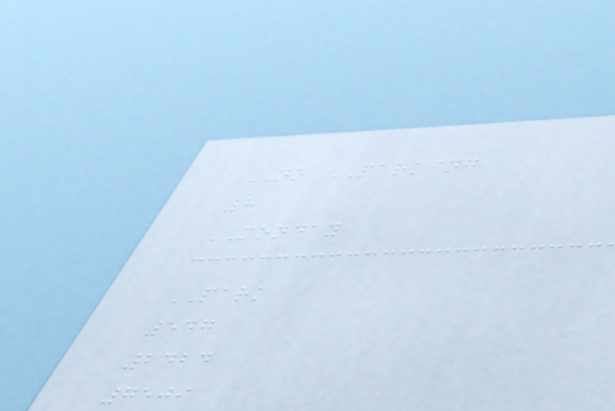NO PARKING
8
MONDAY
PARK
547
2424
7509
